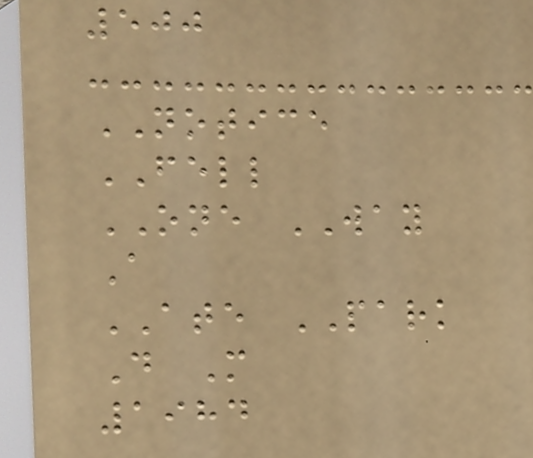500
NOTICE
FELL
ONE WAY
A
ATE PARK
D M
1984
